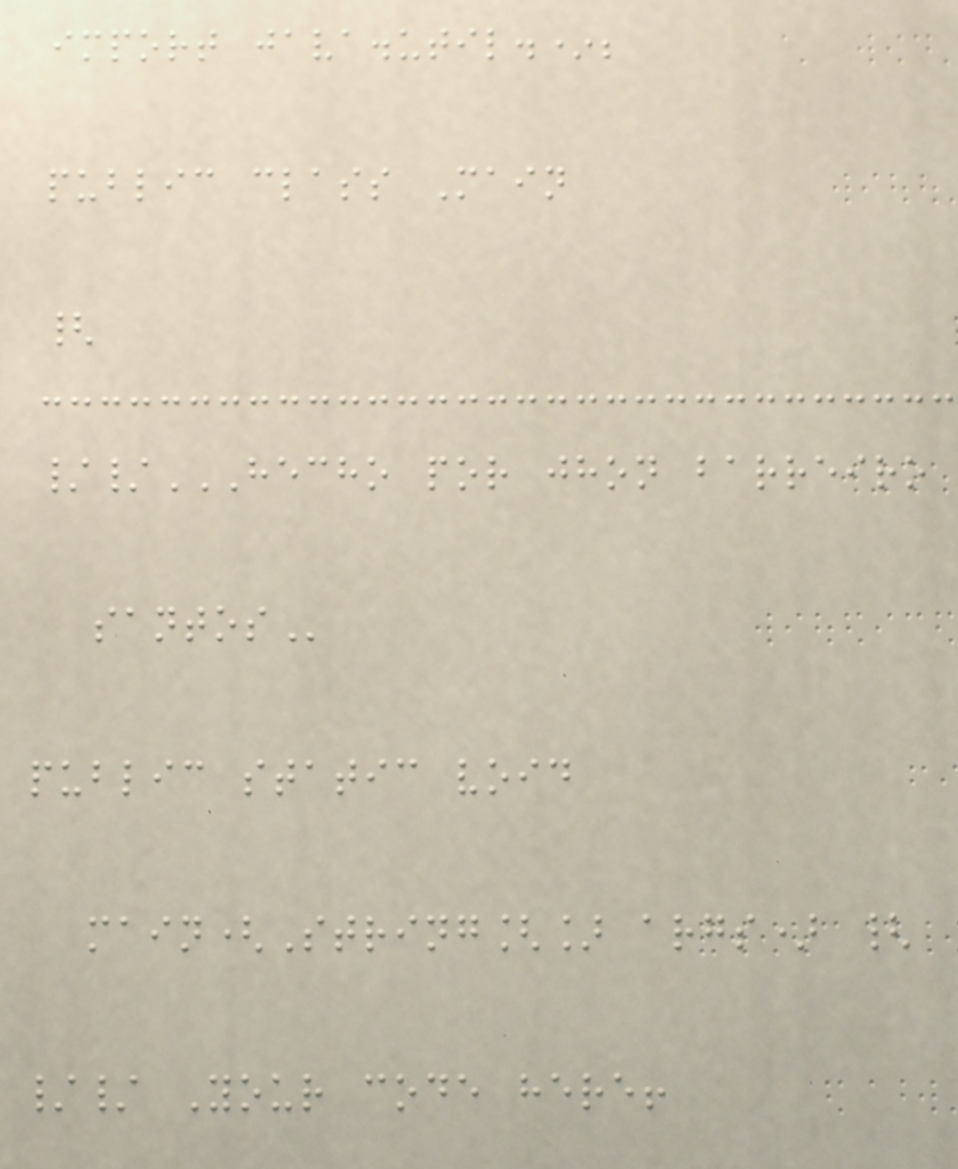import java.util.*;
public class Main
{
//HECHO POR JHON BARREIRO
SANTOS
public static void
main(String[] args) {
// Your code here!
